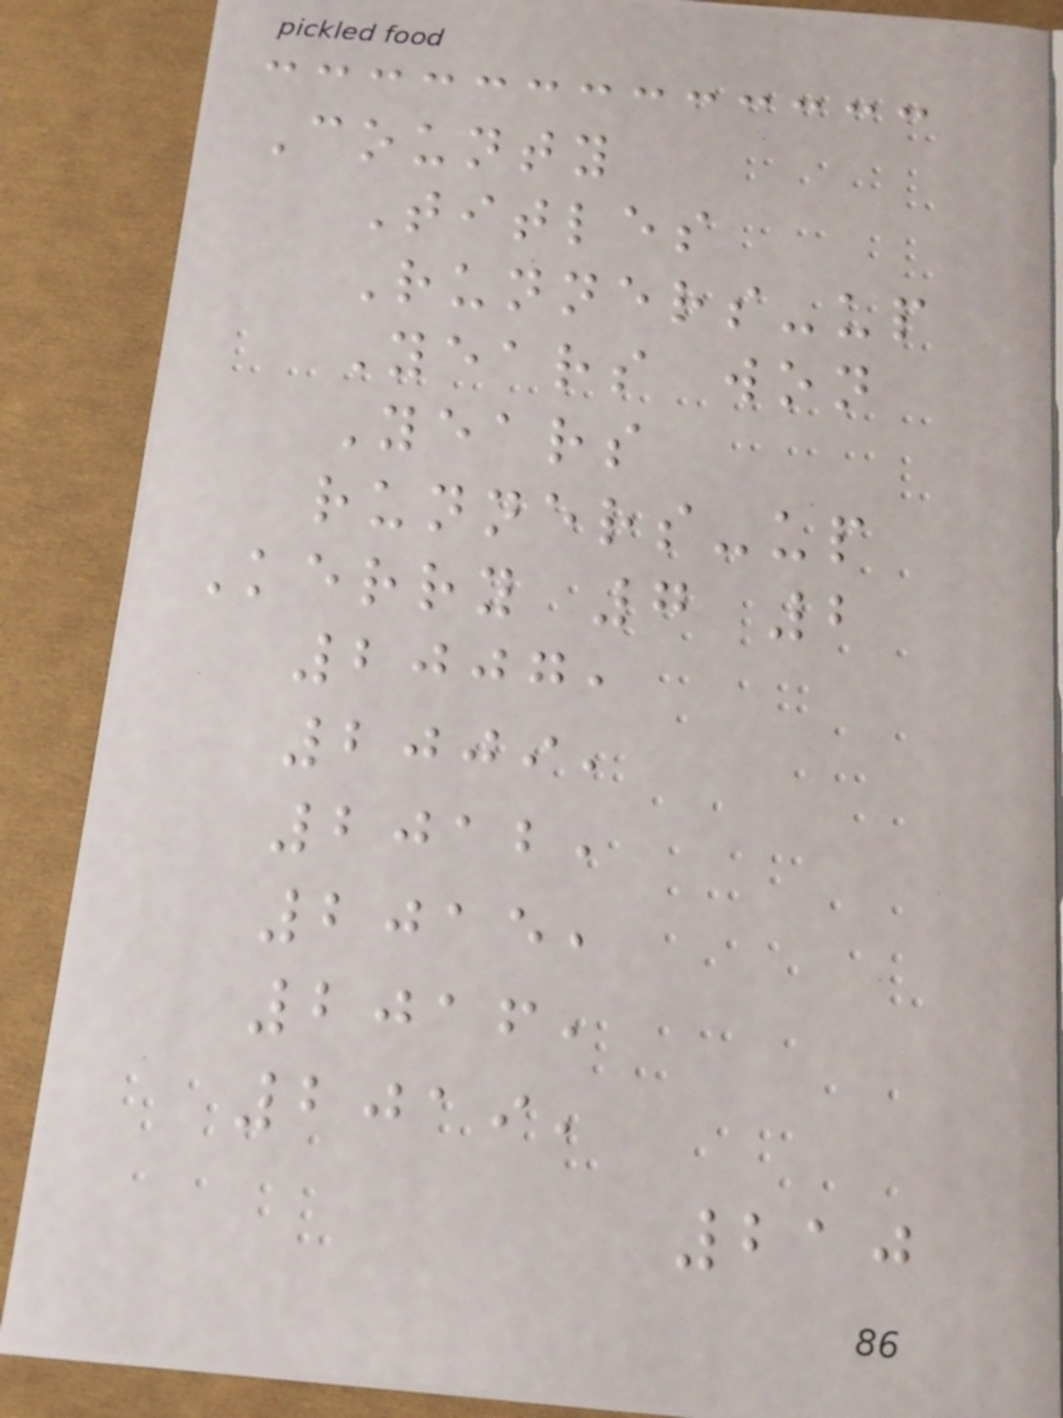County
Titles
Runners-up
Years won
Years
runners-up
Kerry 7 2
2007,
2009,
2012,
2015,
2016,
2019,
210
